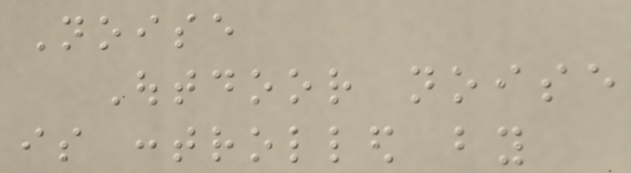Noise
Outdoor noise
is controlled by
